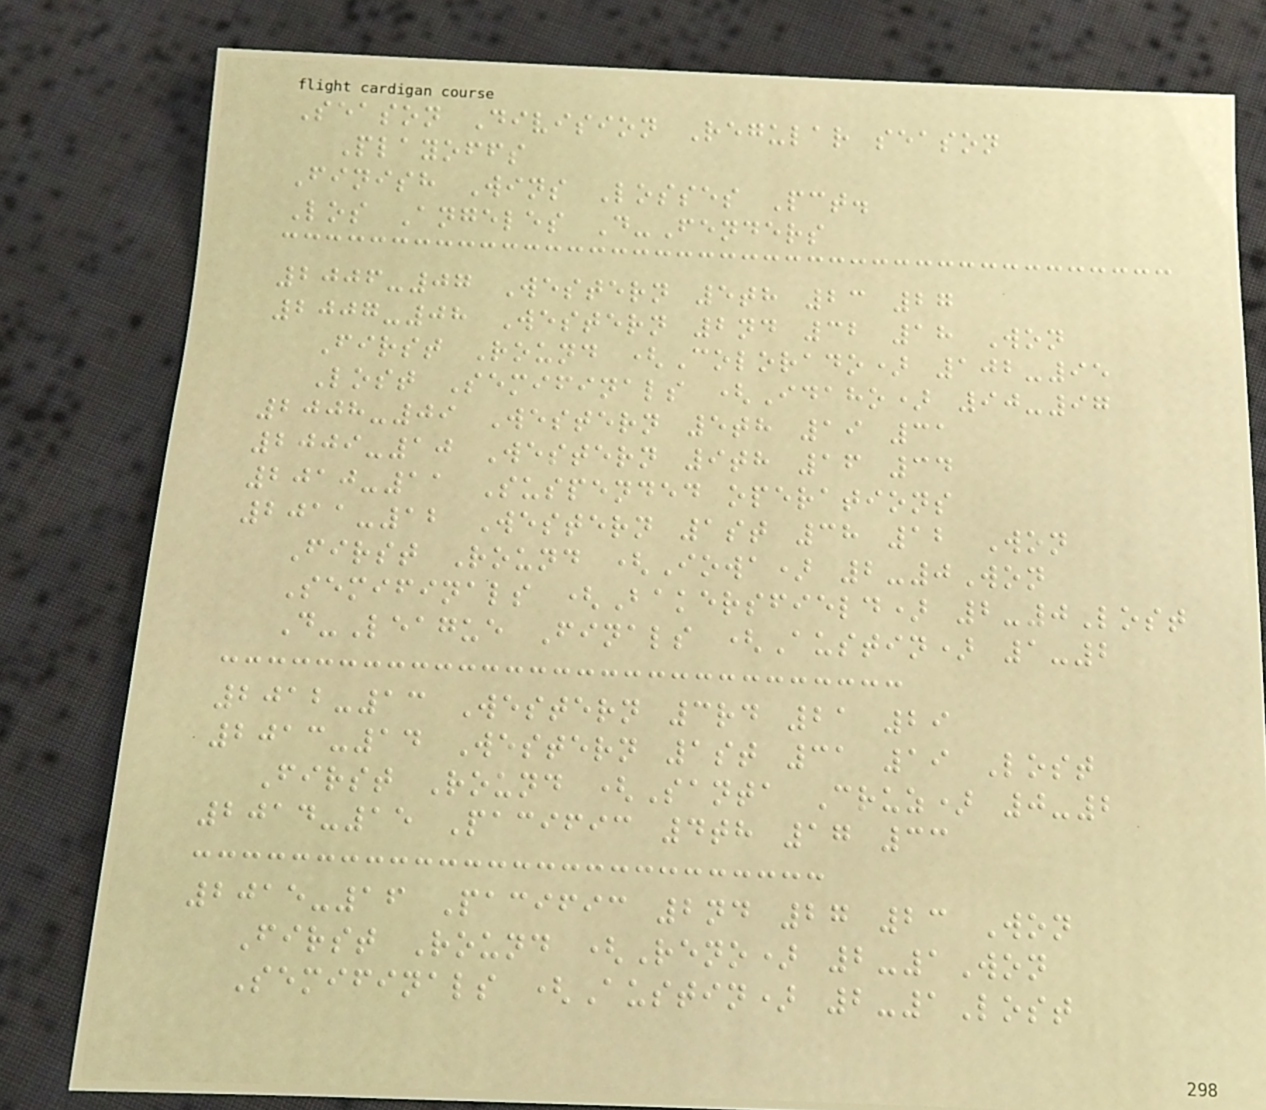Season Division Regular season
Playoffs
Finish Wins Losses Pct.
Los Angeles D-Fenders
2006-07 Western 5th 23 27
2007-08 Western 2nd 32 18 Won
First Round (Colorado) 102-95
Lost Semifinals (Idaho) 90-97
2008-09 Western 5th 19 31
2009-10 Western 9th 16 34
2010-11 Suspended operations
2011-12 Western 1st 38 12 Won
First Round (Iowa) 2-0Won
Semifinals (Bakersfield) 2-0Lost
D-League Finals (Austin) 1-2
2012-13 Western 3rd 21 29
2013-14 Western 1st 31 19 Lost
First Round (Santa Cruz) 0-2
2014-15 Pacific 4th 17 33
2015-16 Pacific 2nd 27 23 Won
First Round (Reno) 2-1Won
Semifinals (Austin) 2-1Lost
